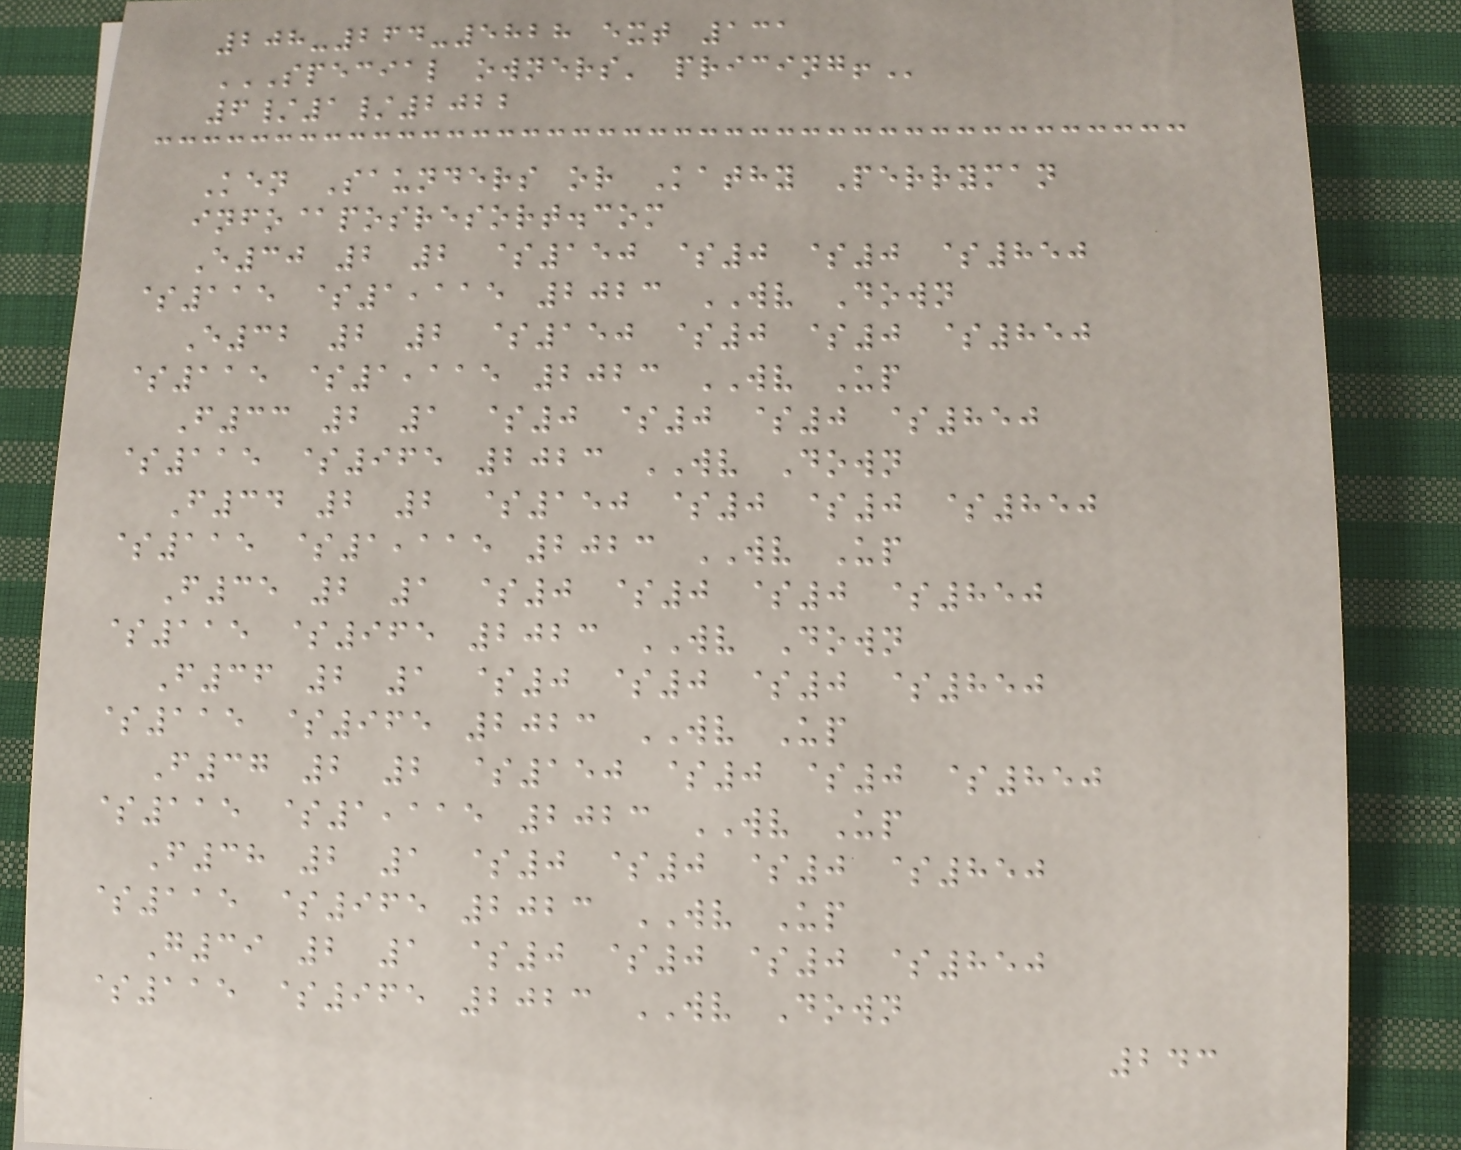208-264-5828 ext 131
SPECIAL OWNERS' PRICING!
6/1/2022
Ken Saunders or Kathy Perryman
info@posresort.com
E30 2 2 $150 $0 $0 $850
$115 $1,115 2023 WV Down
E32 2 2 $150 $0 $0 $850
$115 $1,115 2023 WV Up
F33 2 1 $0 $0 $0 $850
$115 $965 2023 WV Down
F34 2 2 $150 $0 $0 $850
$115 $1,115 2023 WV Up
F35 2 1 $0 $0 $0 $850
$115 $965 2023 WV Down
F36 2 1 $0 $0 $0 $850
$115 $965 2023 WV Up
F37 2 2 $150 $0 $0 $850
$115 $1,115 2023 WV Up
F38 2 1 $0 $0 $0 $850
$115 $965 2023 WV Up
G39 2 1 $0 $0 $0 $850
$115 $965 2023 WV Down
243
